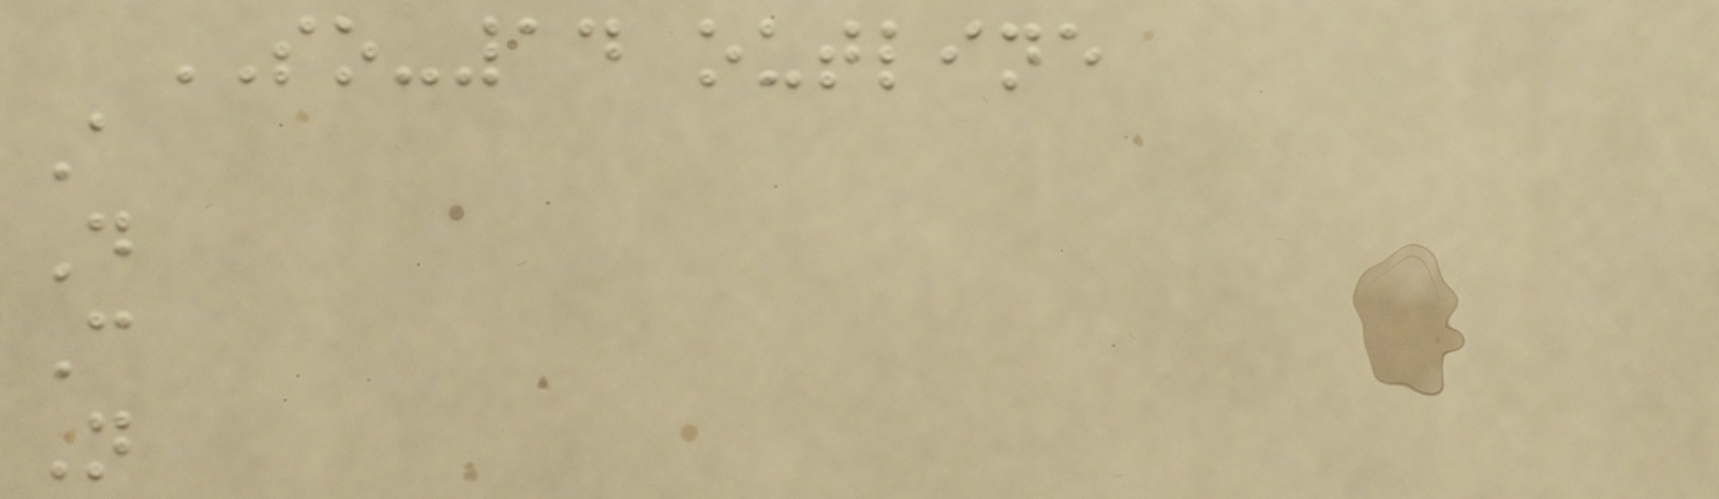SO-14 outline
A
D
C
N
